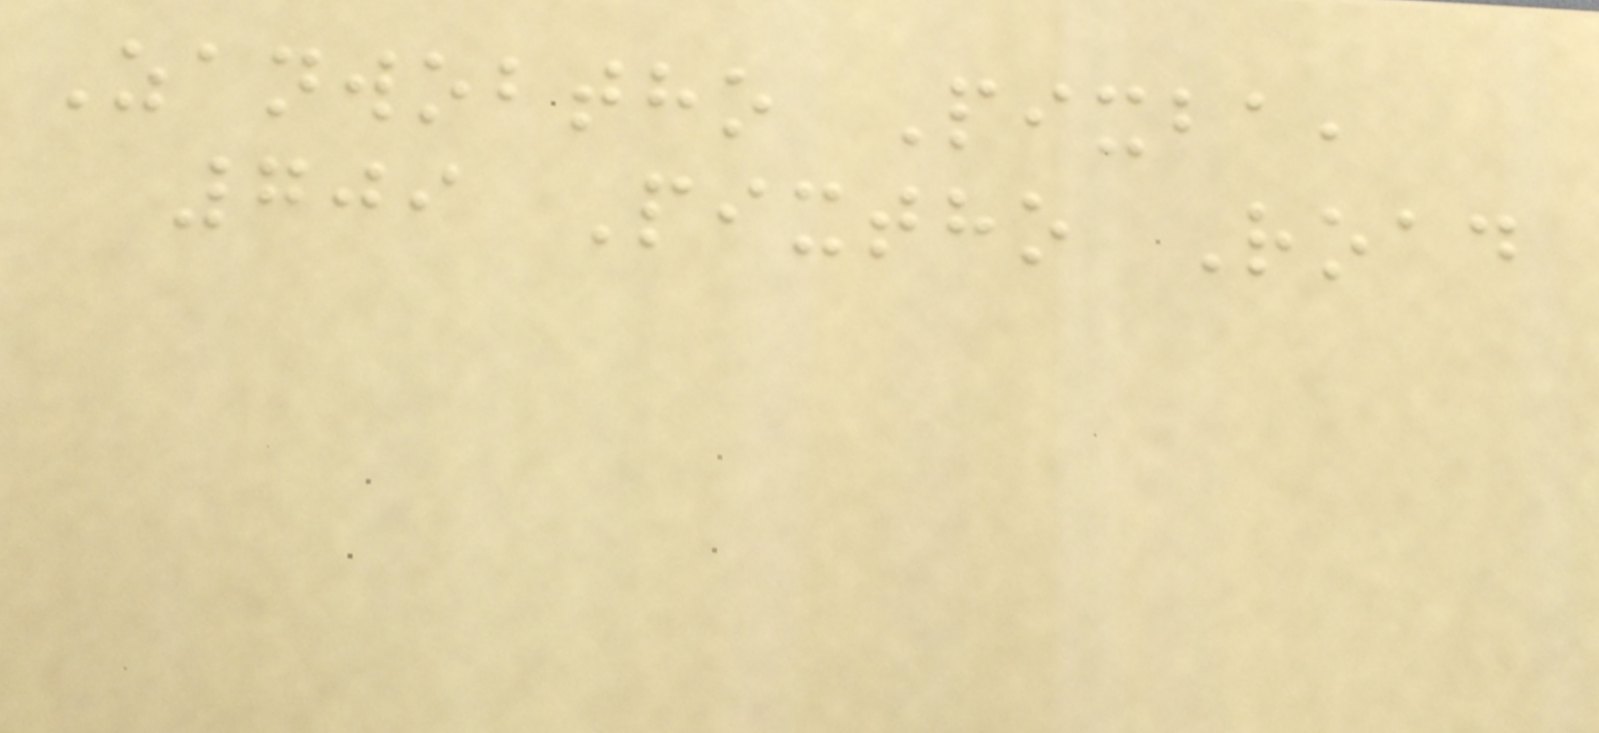Zanwobtho Pixba,
709 Pixtho Road
